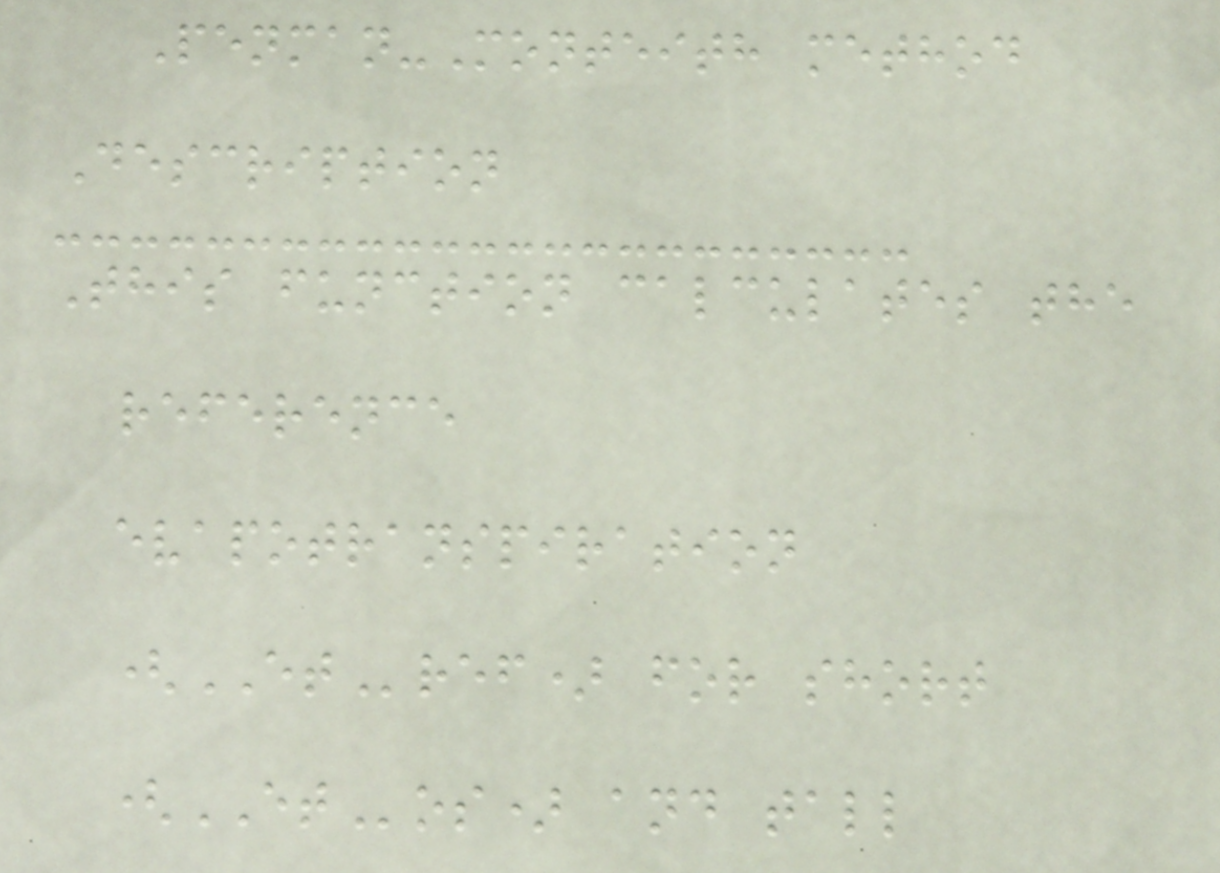Penman-Monteith method
Description
This function calculates the
reference
evapotranspiration
(ETref) for short
(ETos) and tall
